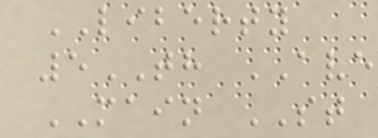LIBERTY
5TH AVE
MAIN ST
